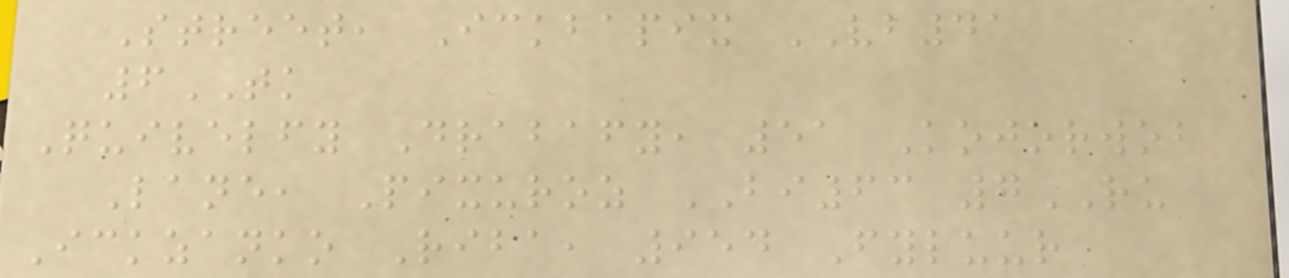Street, Ickbapix VB41
6TK
Quivelfy Drabafy, 51 Kojorwob
Lane, Pixuroz BI63 7RU
Ickzanko Riba, 954 Fyluur
